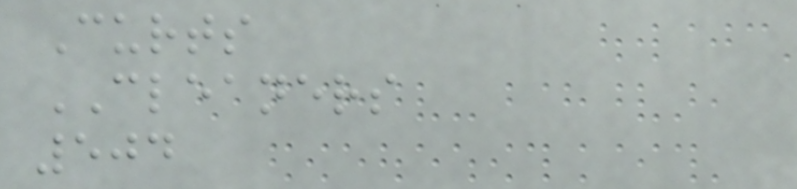Curts
CLEANERS
504
